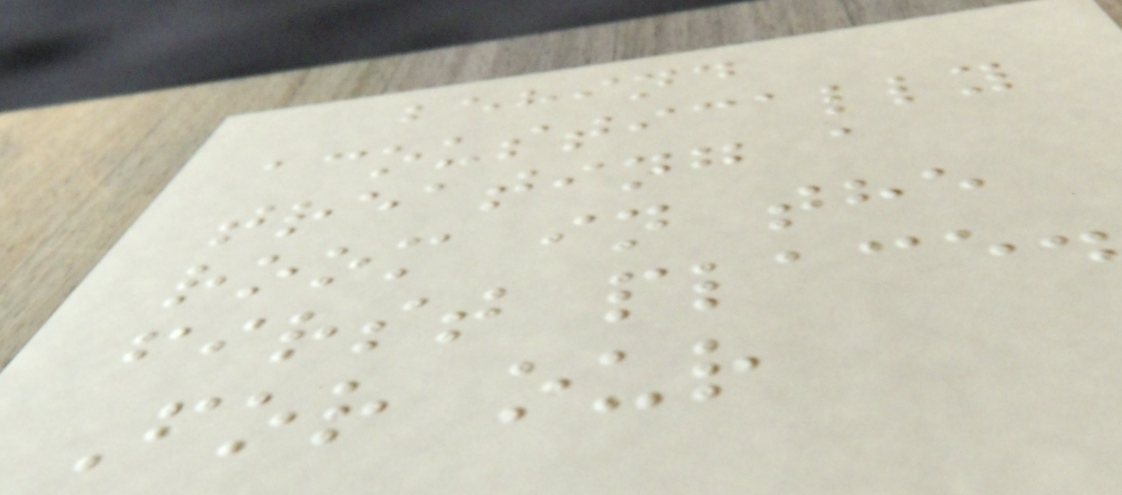behind
acoustically
treating a
room in the
first place.
For our
